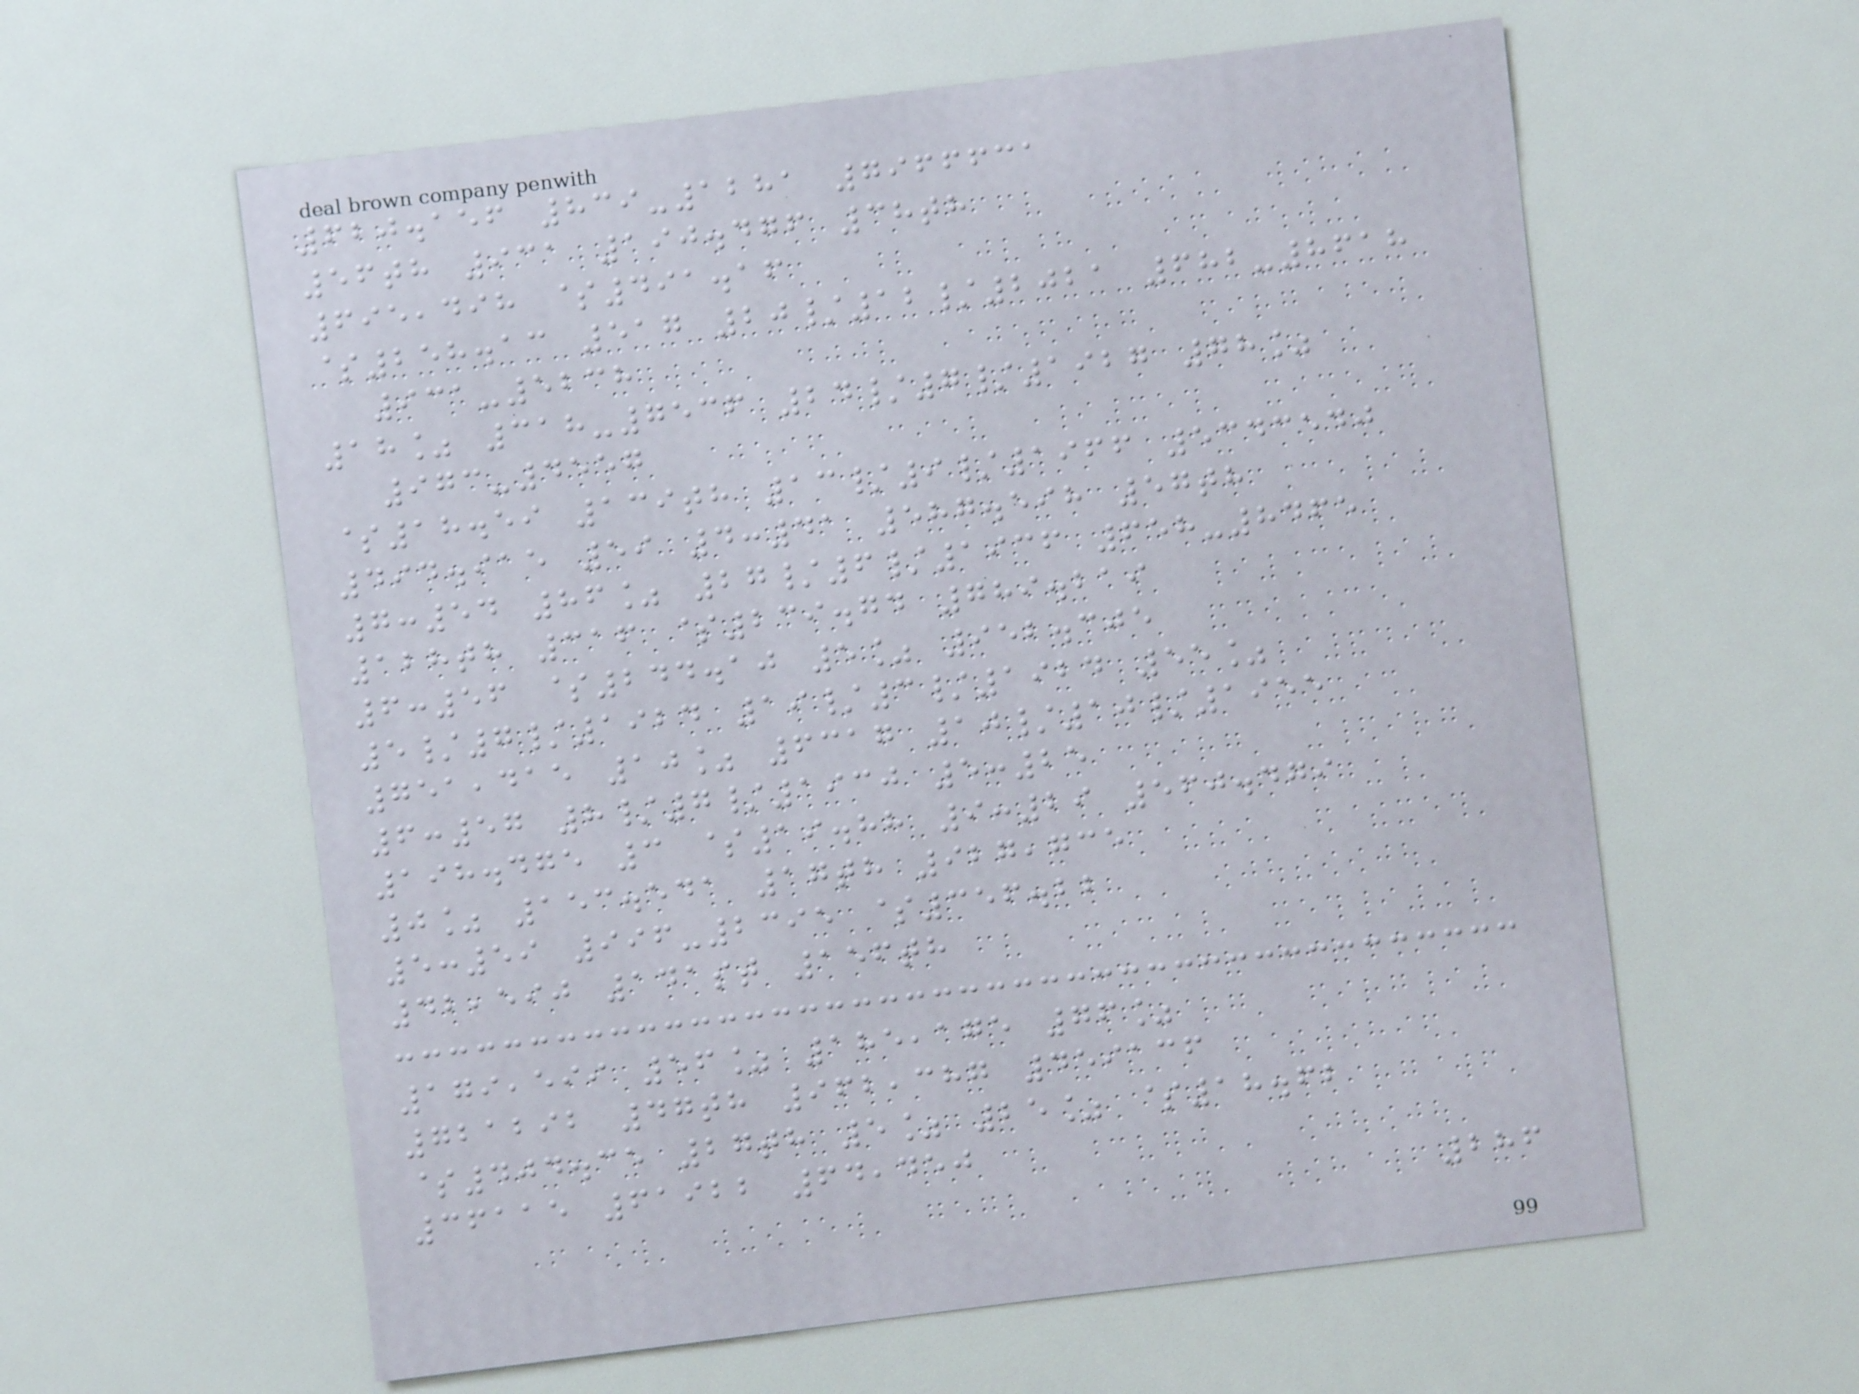620.156 839-1281 7966631
56th 931 190.476 38th
695,498 $491.16
$258.13 517 20/12/2021 682-8618
931-5238
18% 318-7536 24/7/1927 78%
973-4557
$18.59 139th 13/9/1966 5343540
494.915 59 4:41 587.598 57th
7:54 86% 27/6/1936 658-8465
128th 316 $239.74 789.219
6:56 $244.10 5% 952.305
5/7/1924 19/3/1924 55%
751,415 10% 6317 10/10/1955
6:57 8/7/1930 5:25
198.475 3 $19.88 9:29 560.479
0% 153.541 17th 927,735
5:59 996-2395 $356.22
42,590 141st 156th
179,599 56% 185,175 76%
721292 47th 962,387 459136
$404.35 27th 5% 25% $18.62
36115 61922 64,450
286
